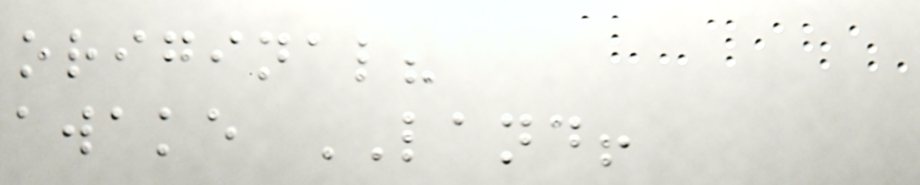original?
awake LAND!
